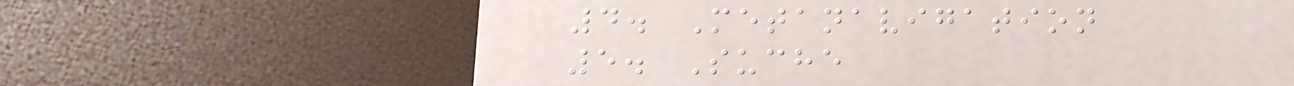4. Metanavigation
5. Suche
